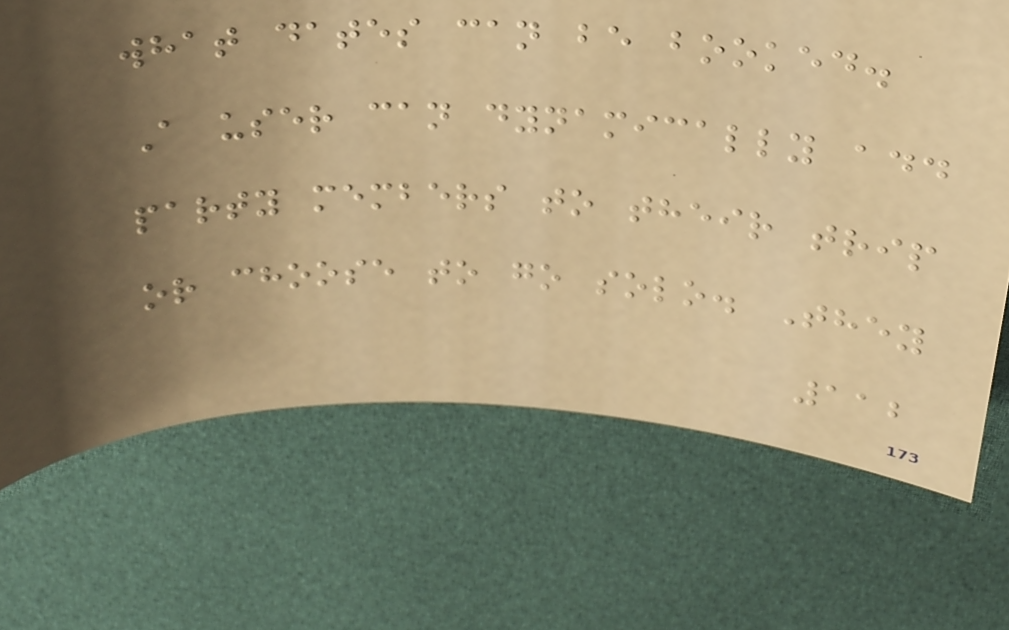what dates can be booked.
A user can dynamically add
party members to their trip
or choose to go solo. They
112
